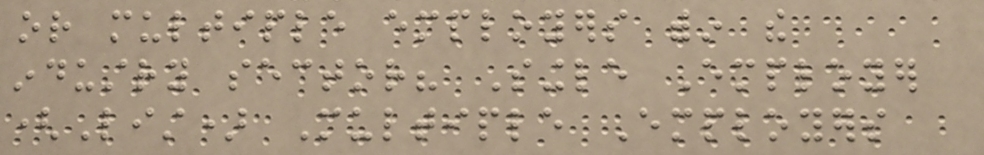or multiple employers within the
industry sector? Single Employer
(List) Multiple Employers
